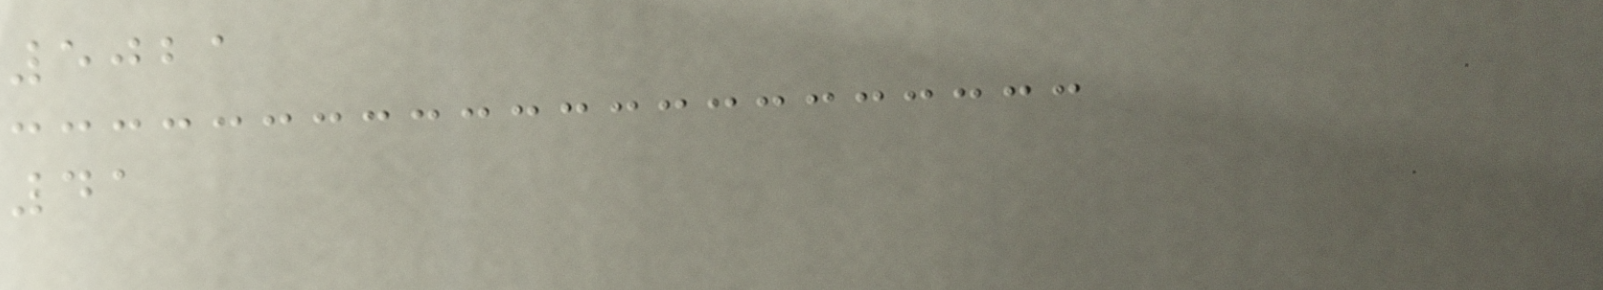5021
41
